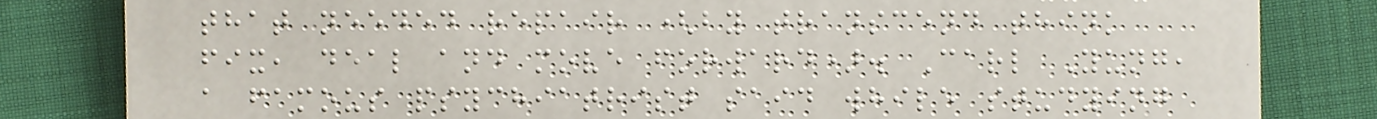that needed repair (by transcend think
fix, deal and move forward). Carl Yung,
a famous psychiatrist said while studying
